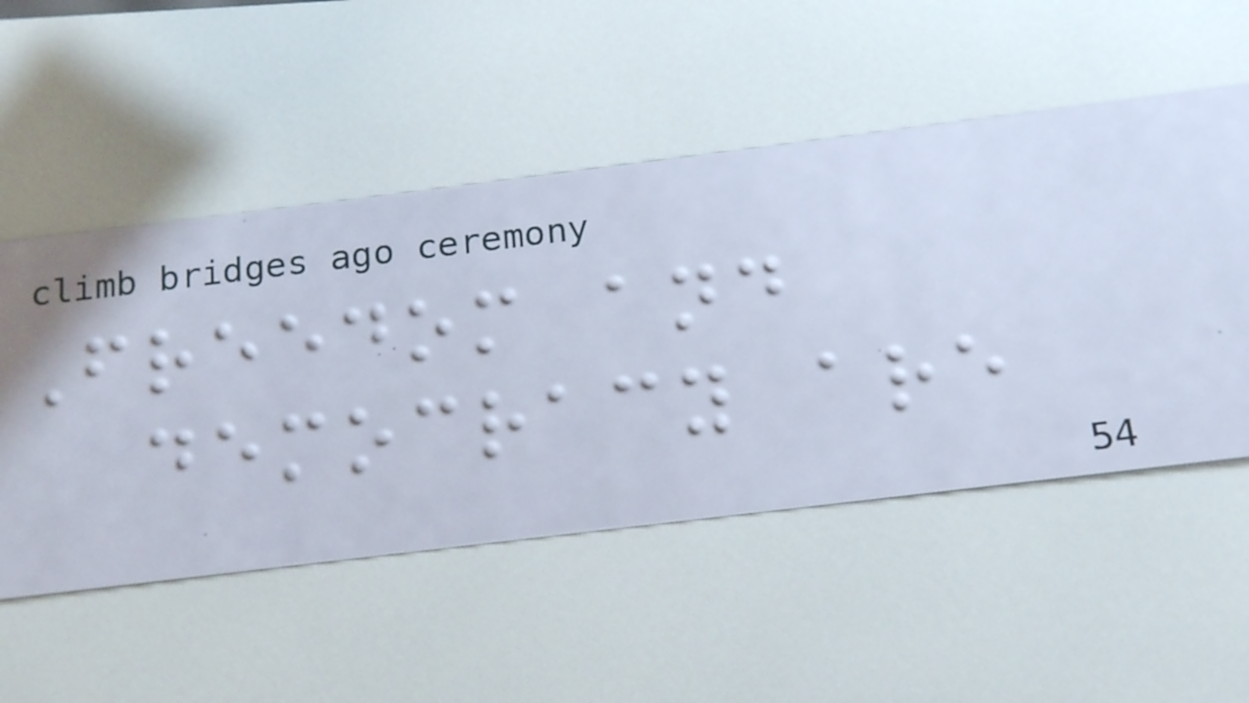Freedom and
democracy are
